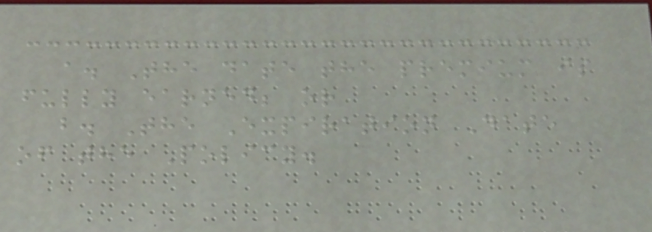a. The date the premium is
fully earned; or
b. The Expiration Date
of the Policy.
